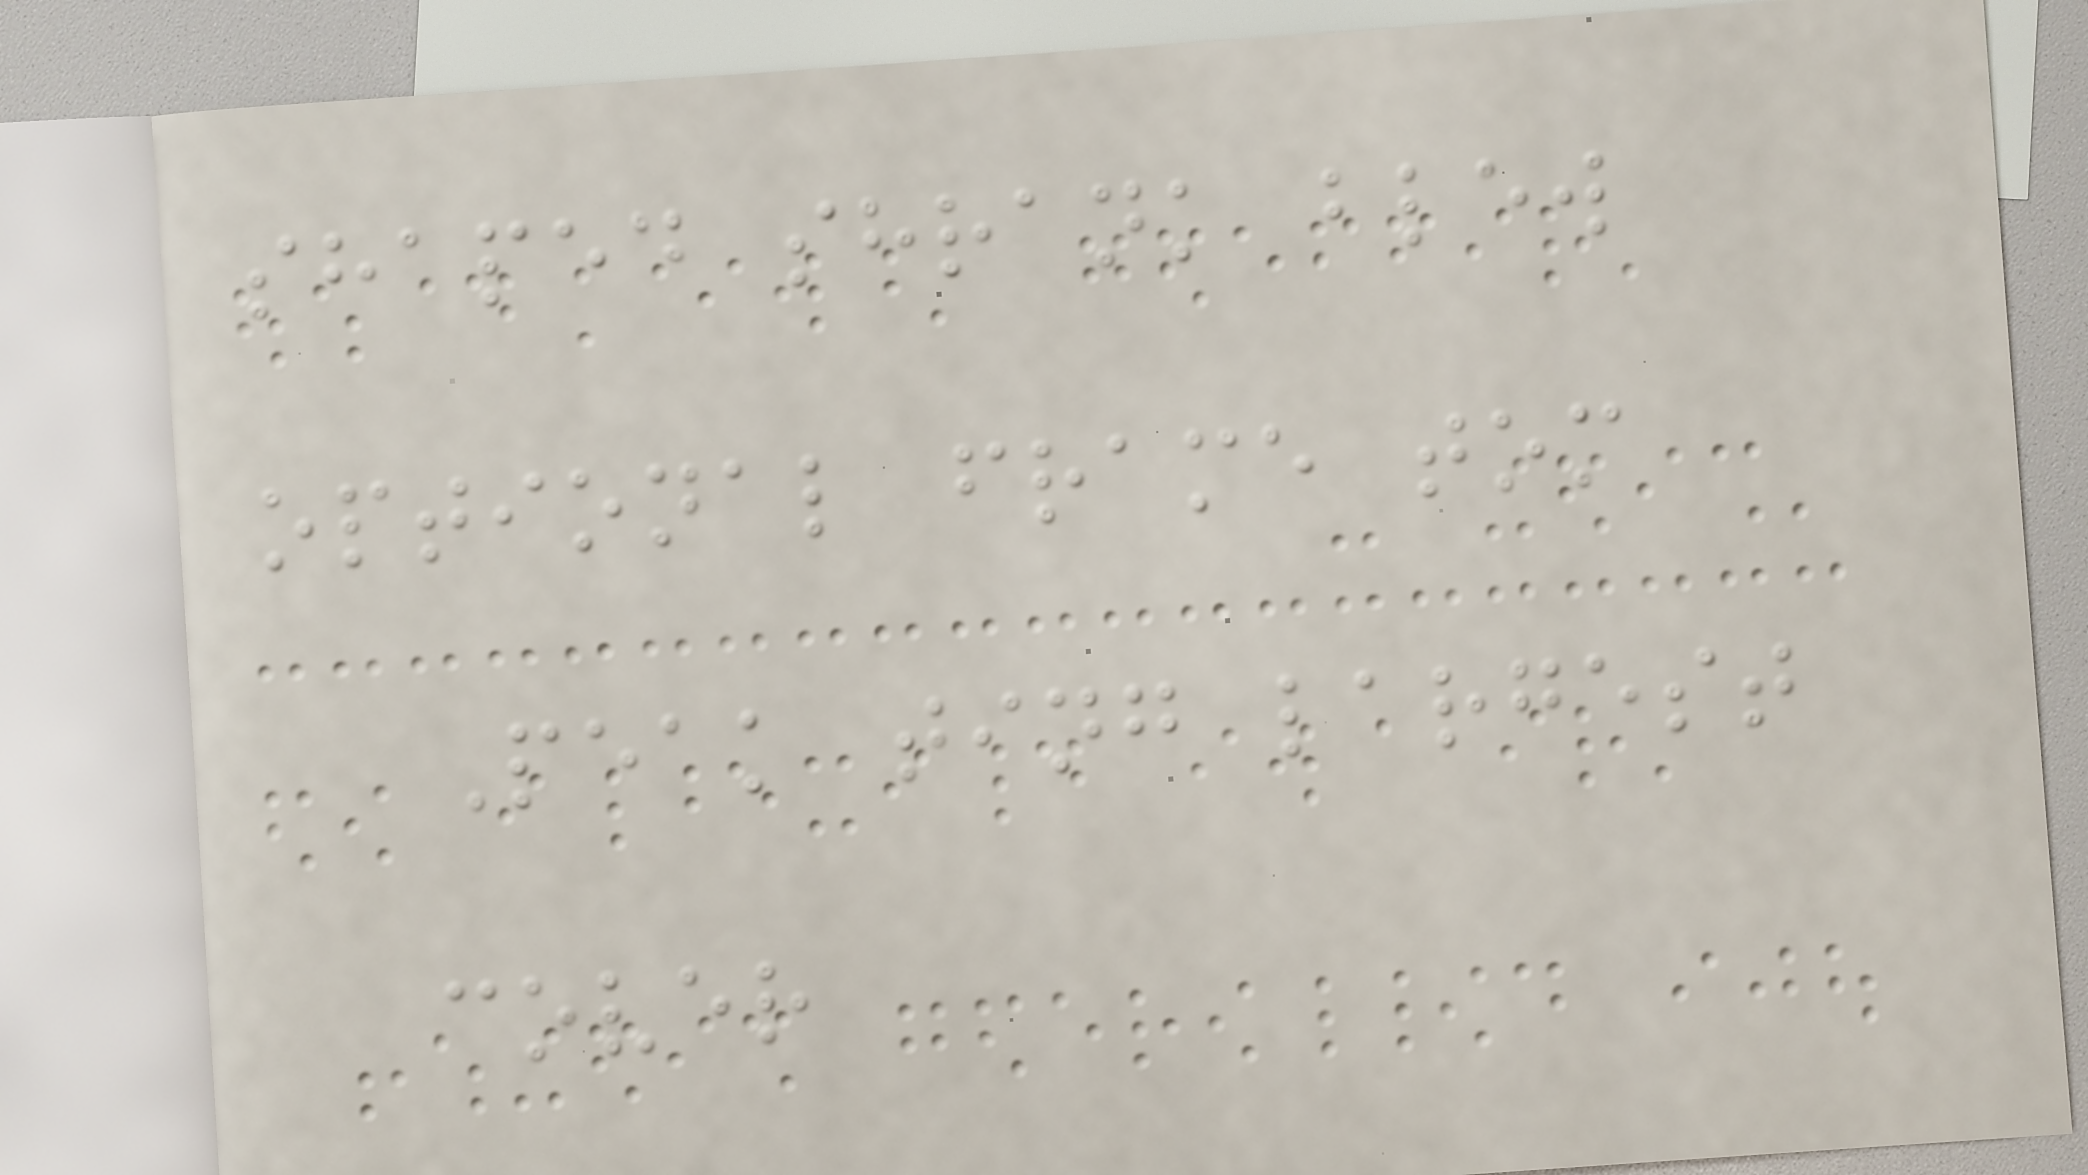shaped shrank blew
optional frame tom
Peak ting largest
cover
